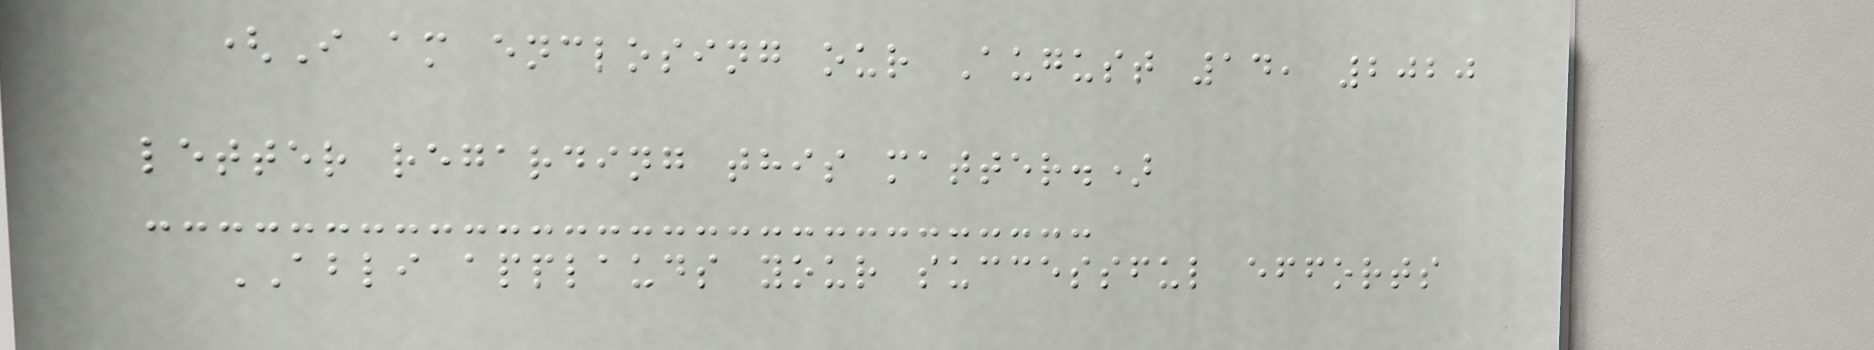(I am enclosing our August 14, 2020
letter regarding this matter.)
ABLI applauds your successful efforts
